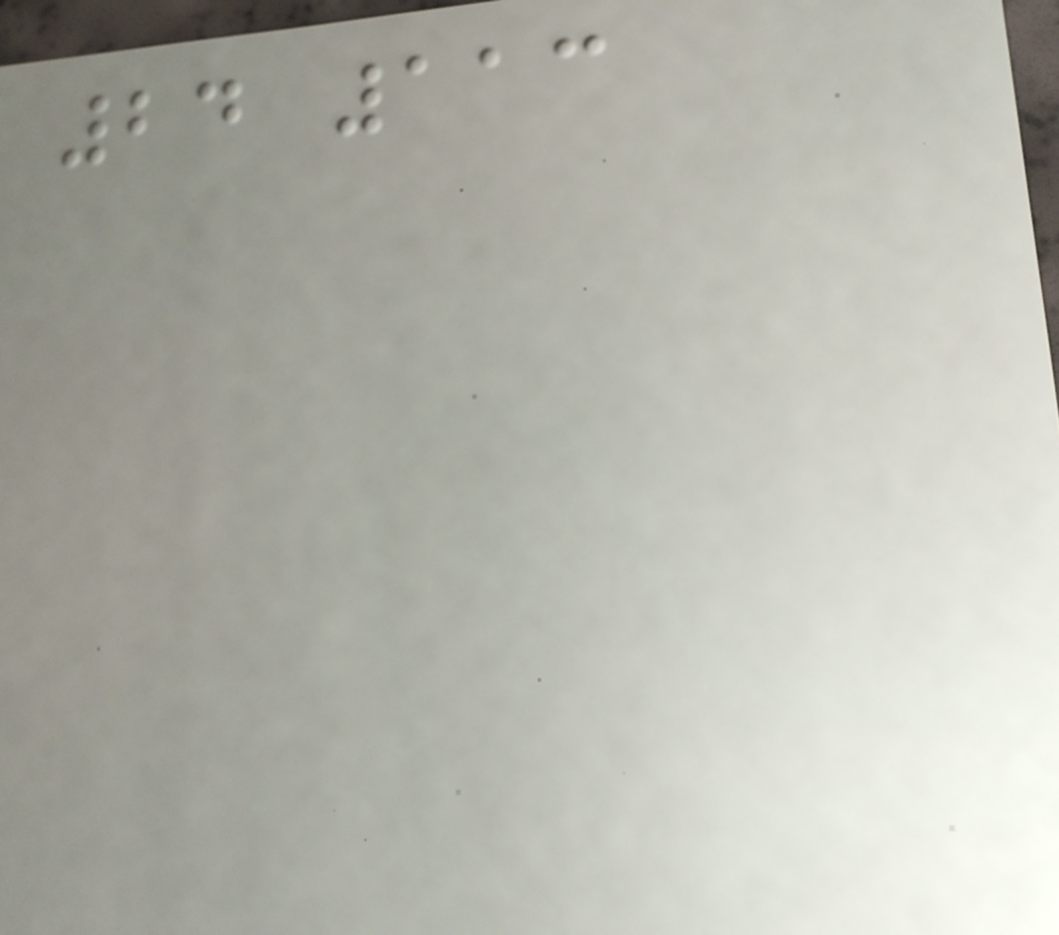24 113
